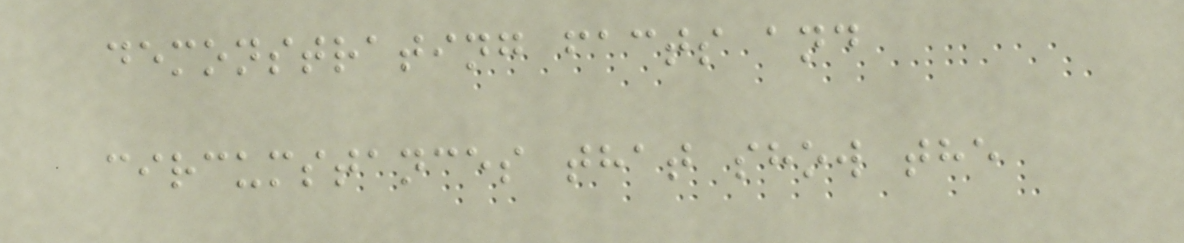demonstrating facts and
circumstances that show the
